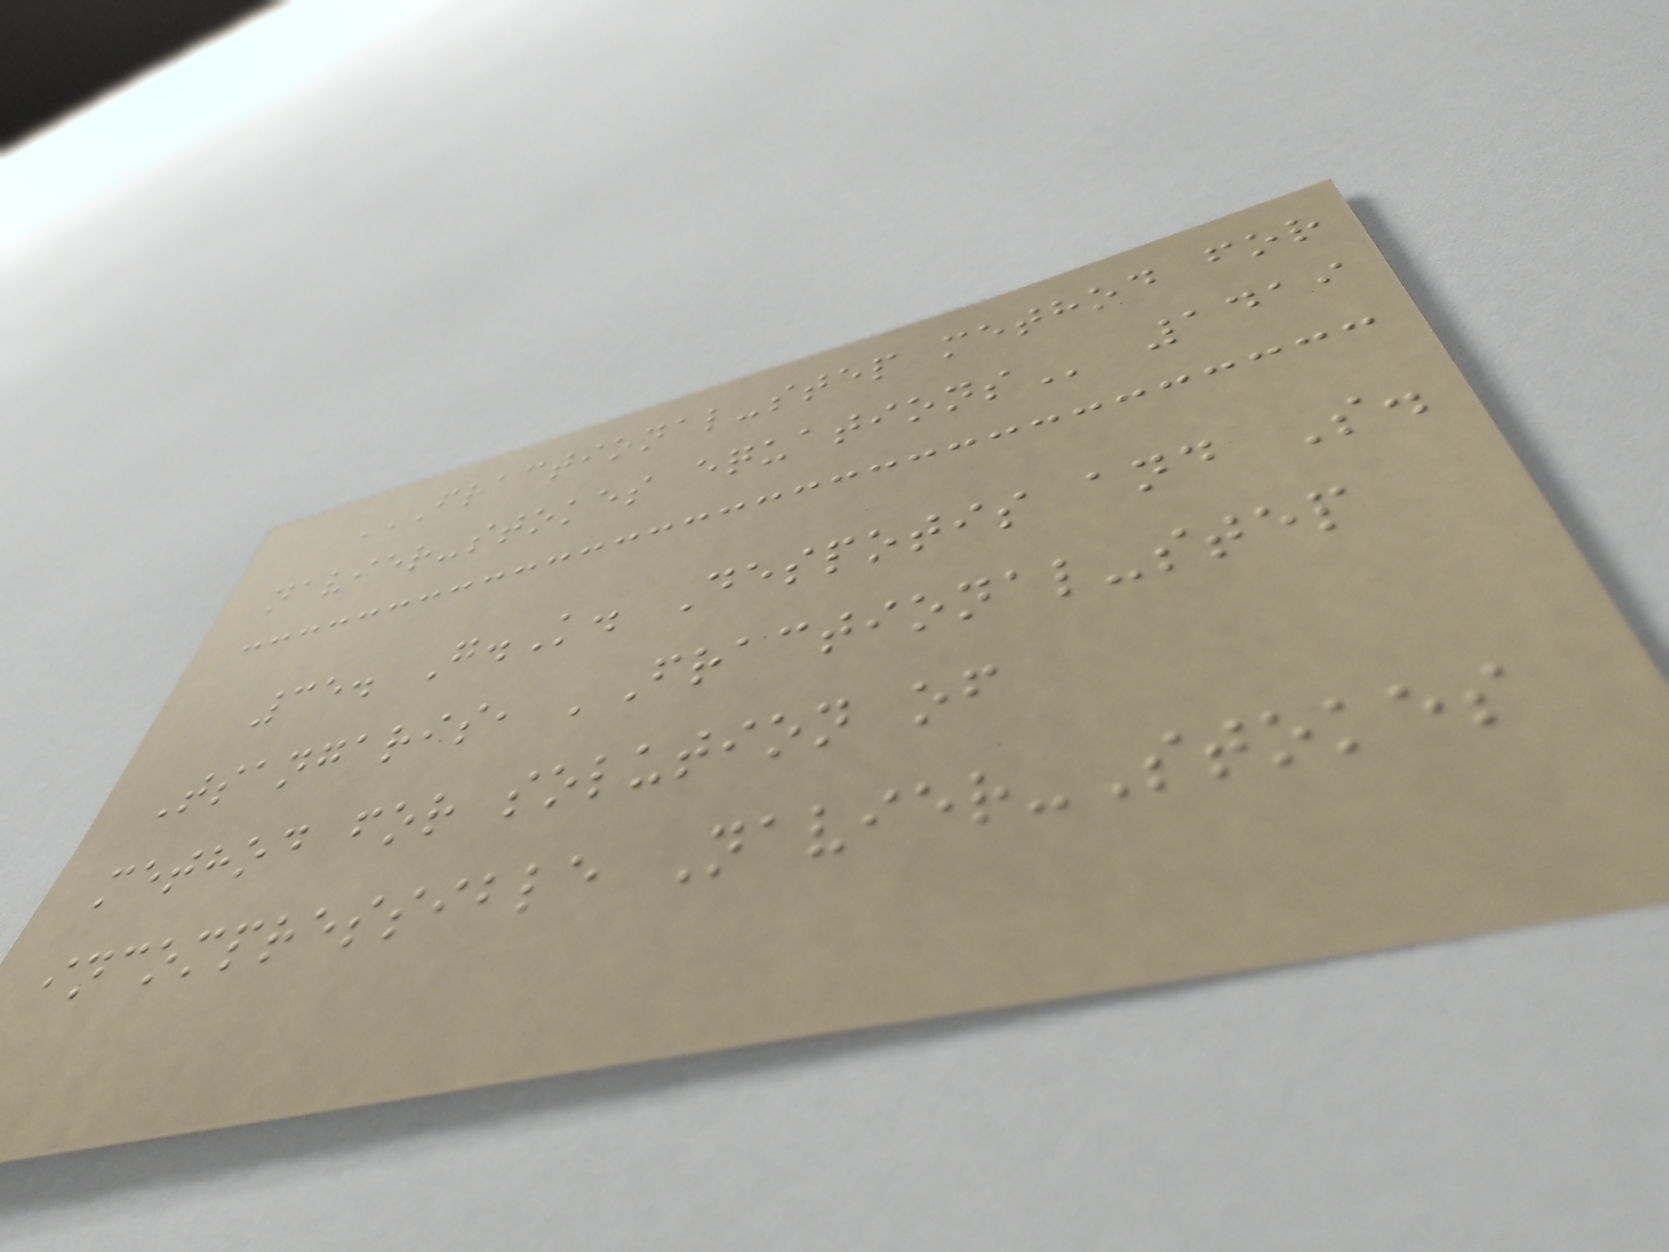FRACTIONAL-STEP METHOD FOR
NAVIER-STOKES EQUATIONS 1419
35. G.K. Despotis and S.
Tsangaris, 'Fractional-step
method for solution of
incompressible Navier-Stokes
